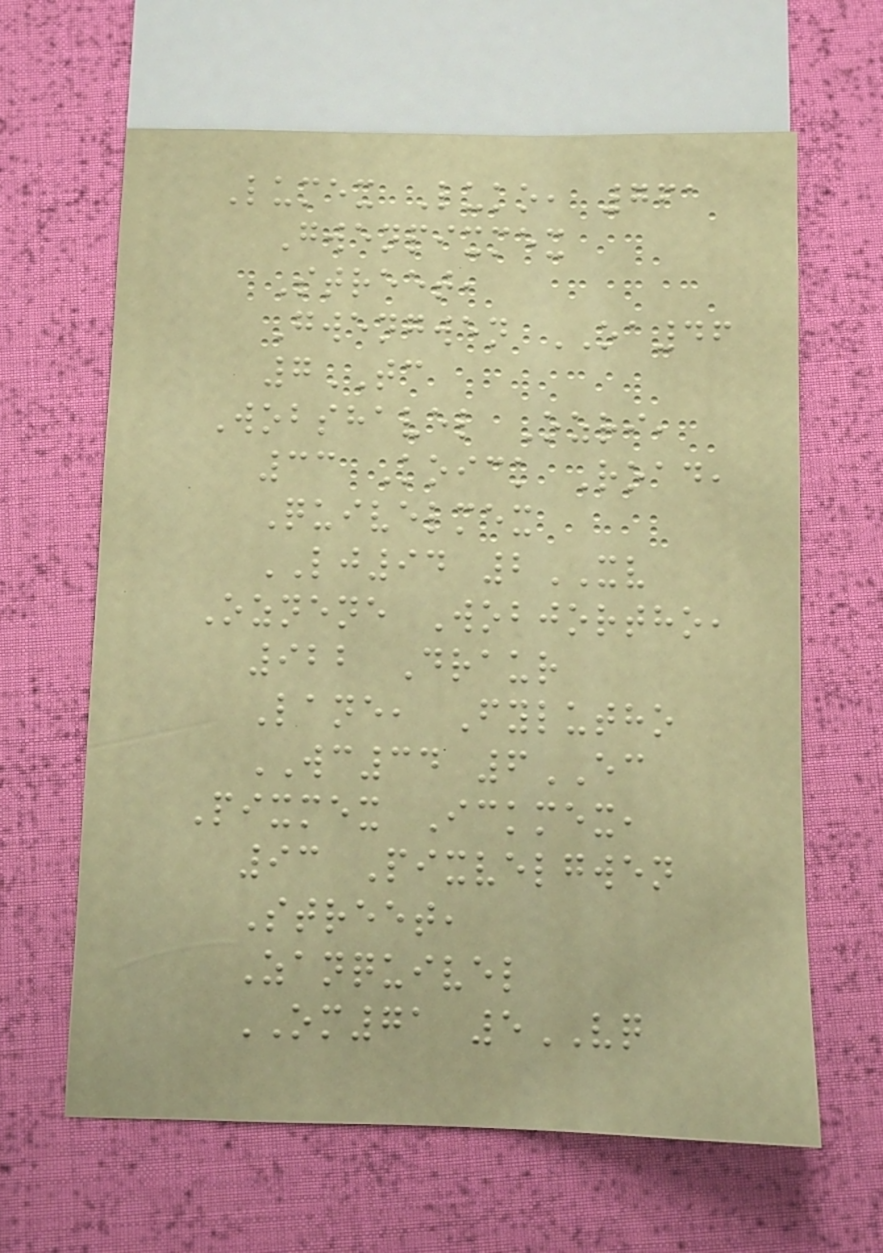Lumex Luko, 761
Gwenpixmex
Street,
Gwengwen OA46
7TC
Wobshavel Ozri,
33 Koick Road,
Quivelmex
LJ94 2XV
Oznene Wobjortho,
922 Draur
Lane, Fylutho
WC34 6EC
Pixmex Ickmex,
93 Pixvelgwen
Street,
Zanquivel
OM71 5VQ
